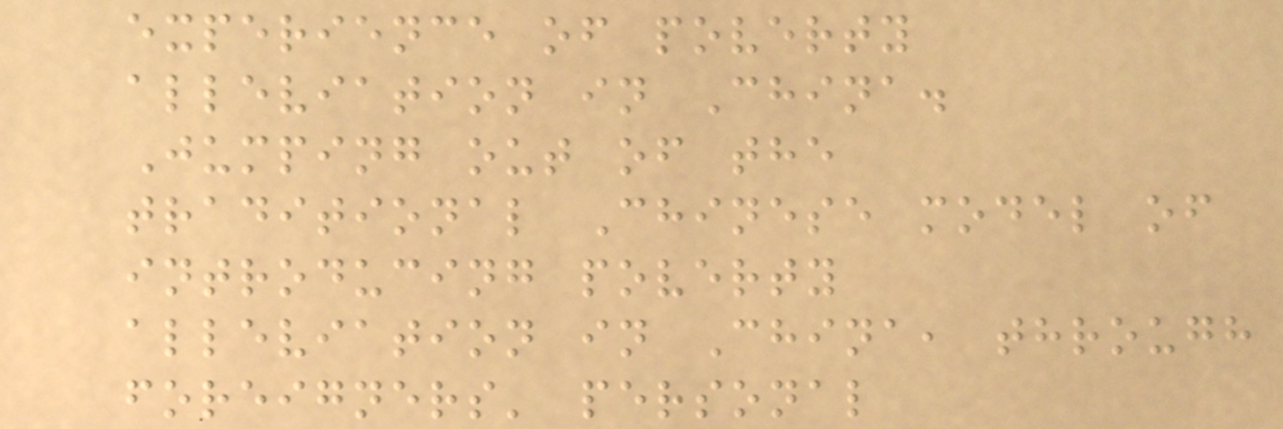experience of poverty
alleviation in China.
Jumping out of the
traditional Chinese model of
introducing poverty
alleviation in China, through
foreigners' personal
